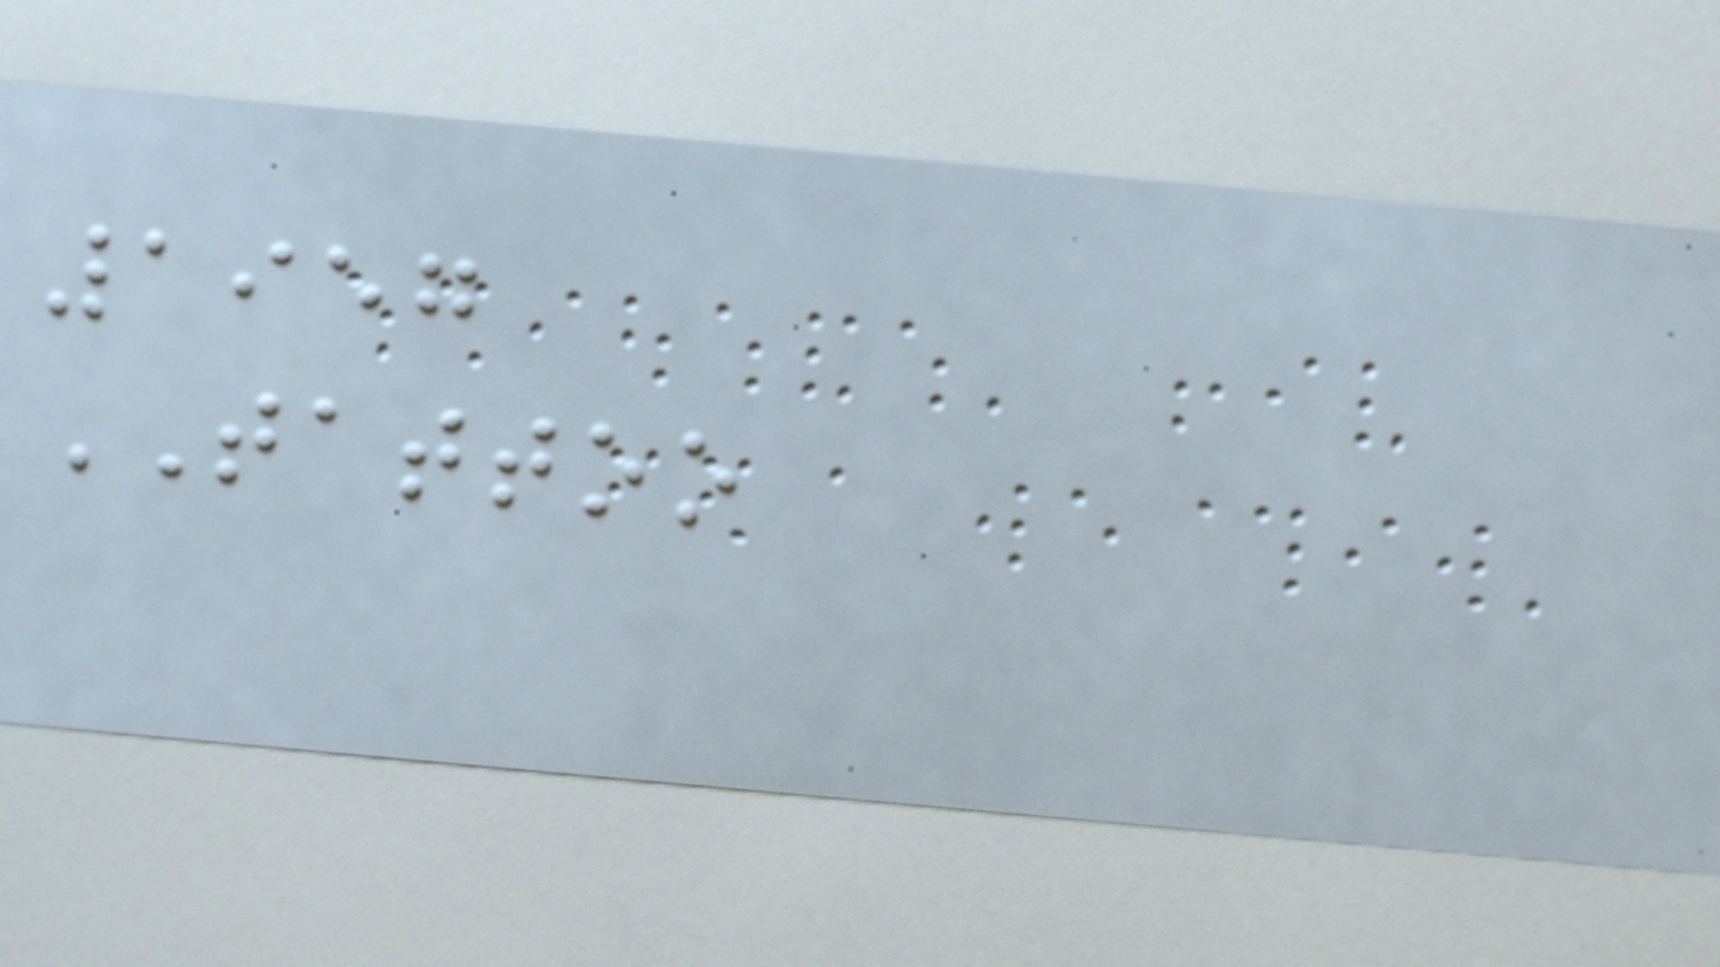1957
TATTOO
